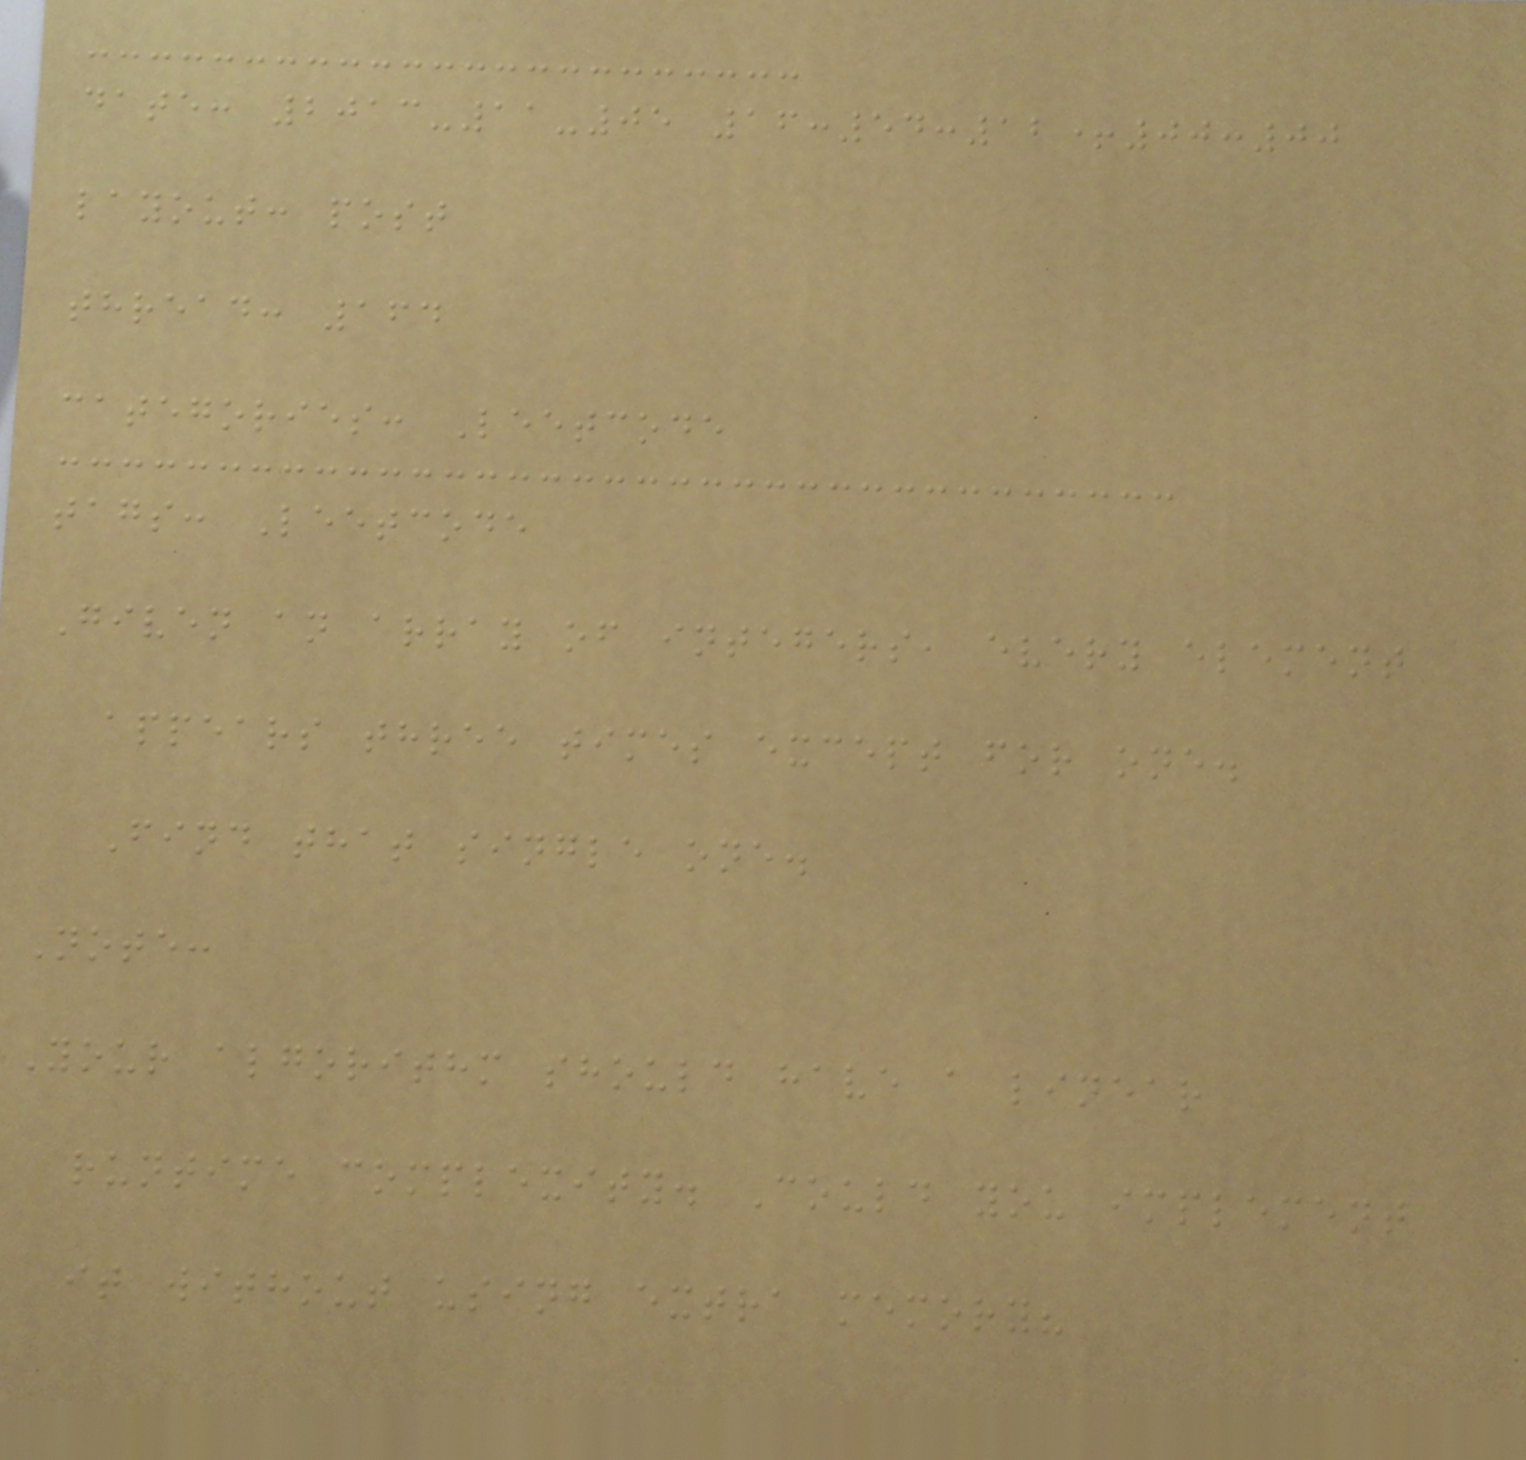date: 2013-11-05 16:54:12+00:00
layout: post
thread: 164
categories: Leetcode
tags: Leetcode
Given an array of integers, every element
appears three times except for one.
Find that single one.
Note:
Your algorithm should have a linear
runtime complexity. Could you implement
it without using extra memory?
